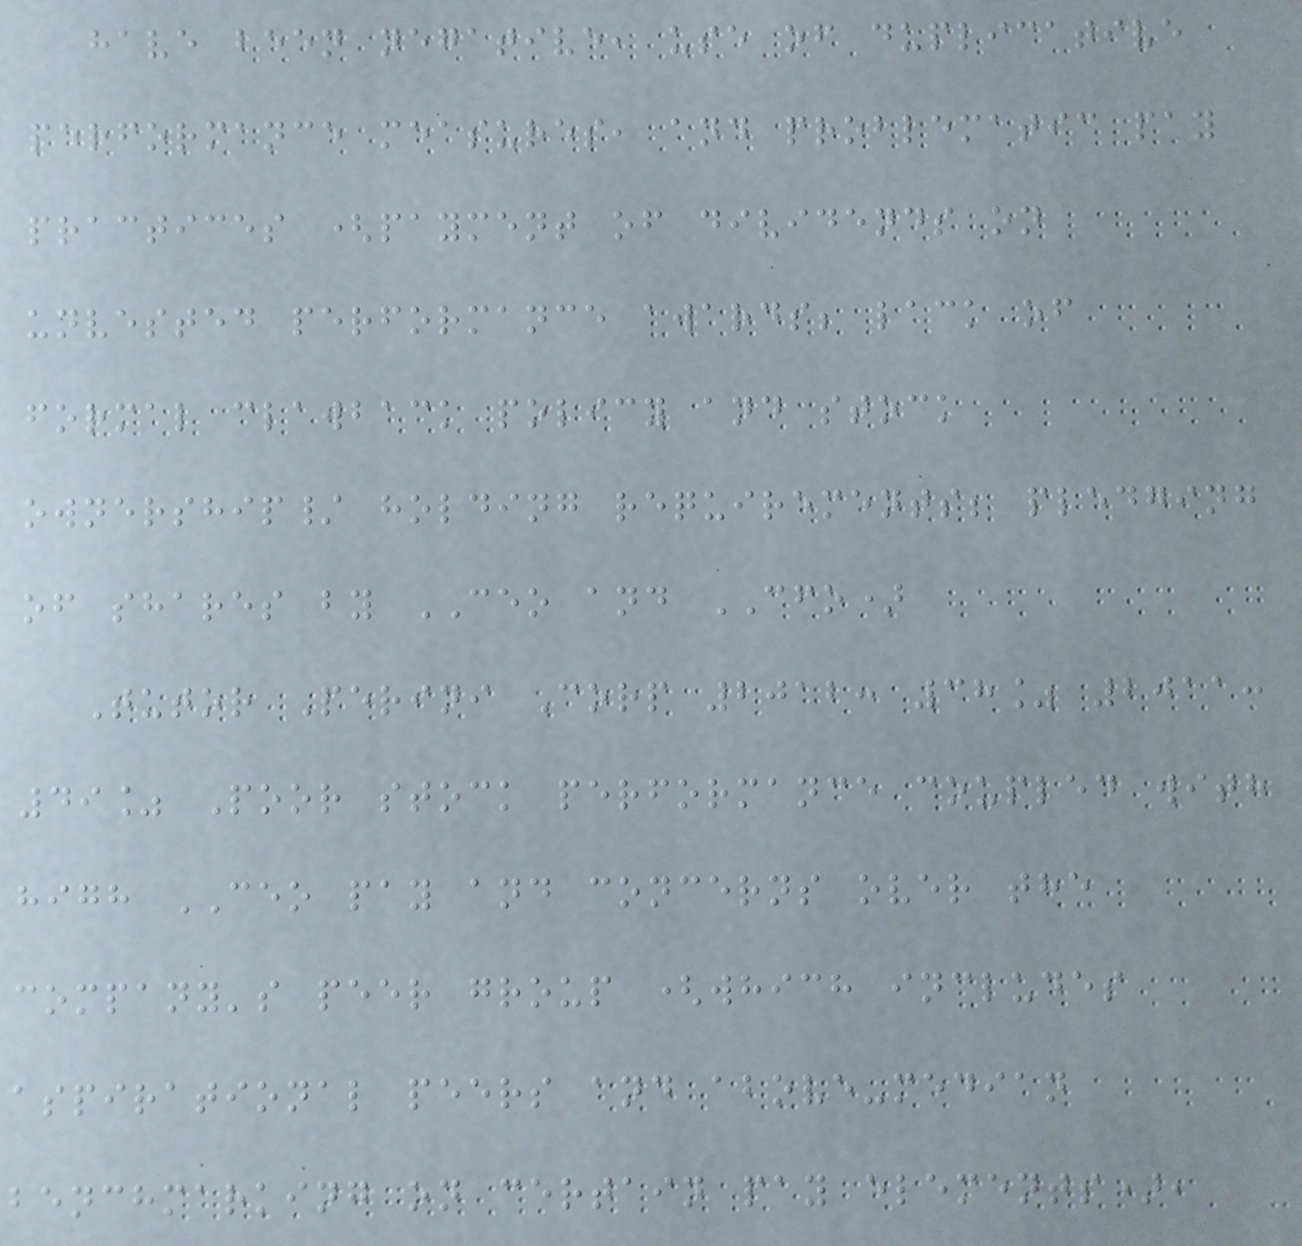have been negative, use of duplicative
performance measures, and problematic pay
practices (payment of dividends on
unvested performance awards; lack of
formal clawback policy and stock
ownership/ holding requirements; pledging
of shares by CEO and CFO)
Tutor Perini Corp 2012: 38% 2011:
49% Poor stock performance coupled with
high CEO pay and concerns over the
company's peer group (which includes
aspirational peers and above-median
benchmarking on certain pay elements),
